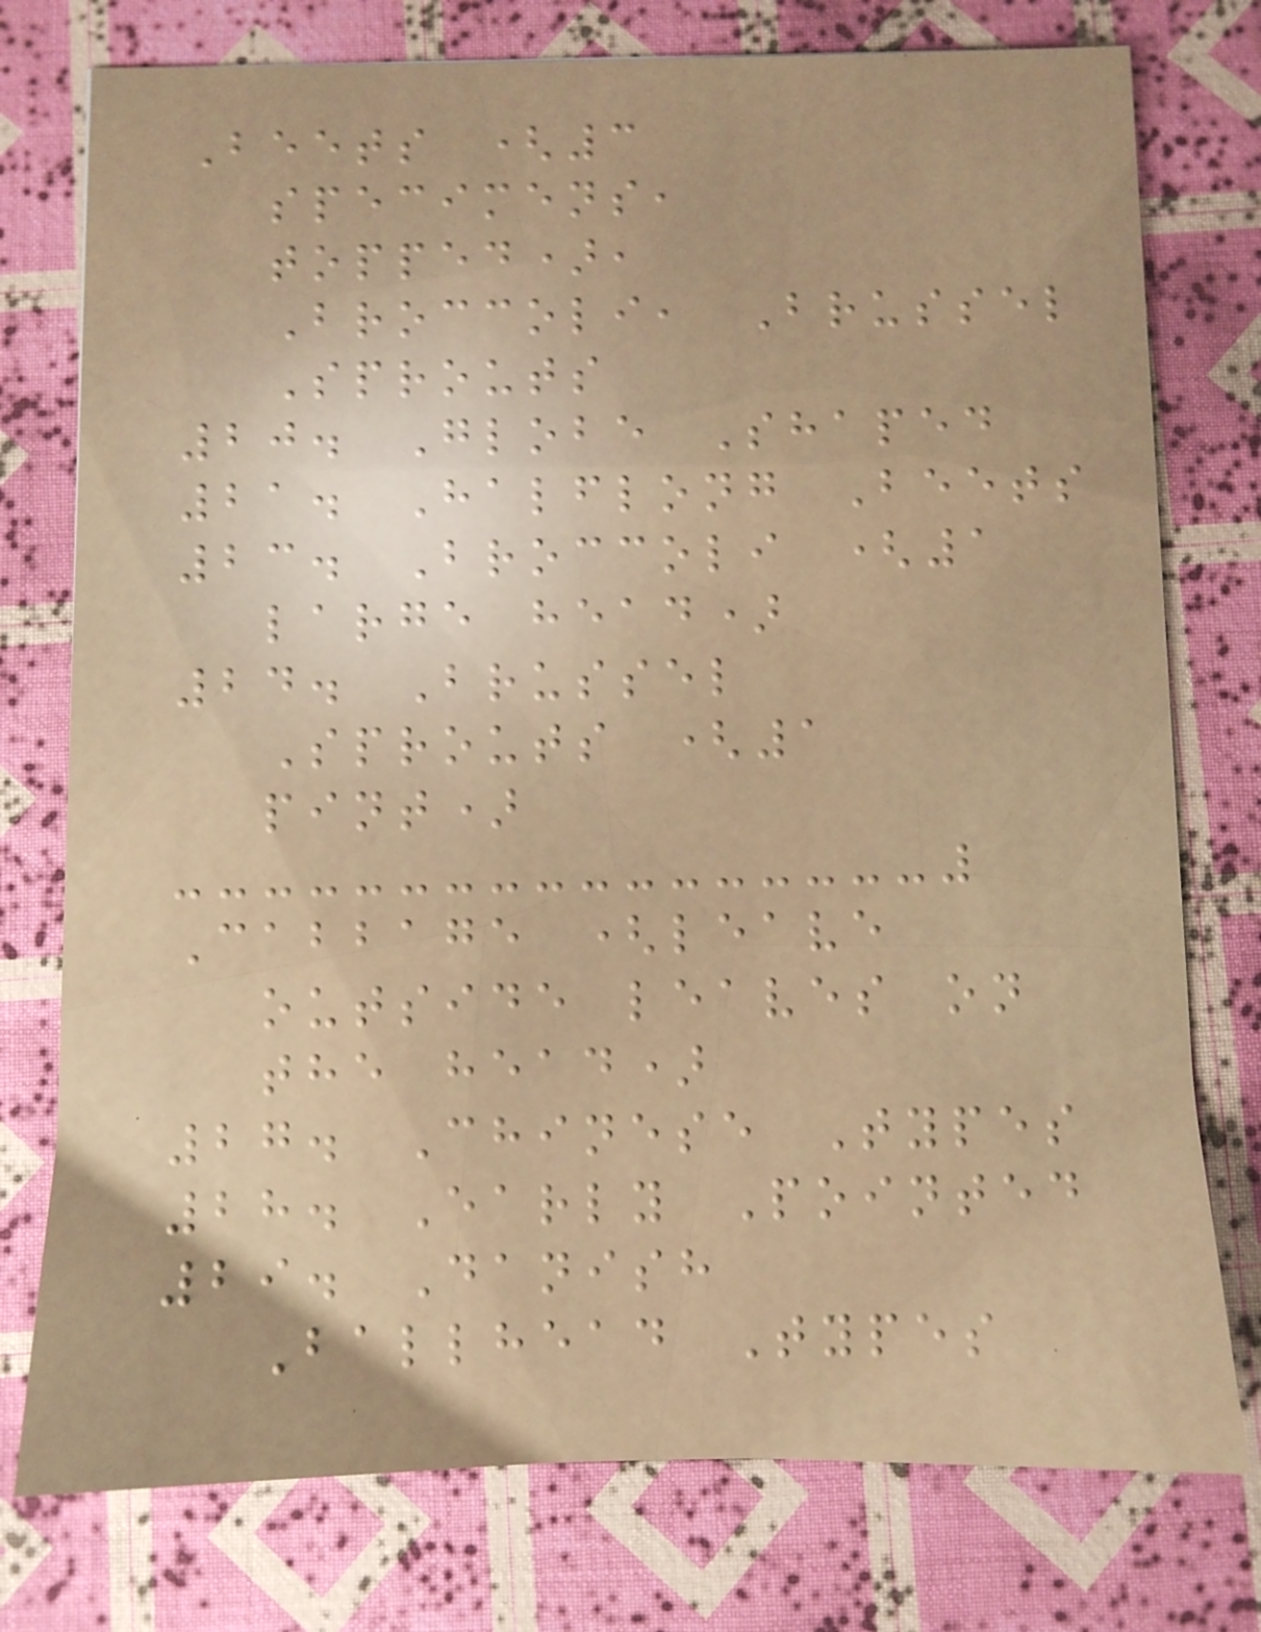Beets (3
specimens,
topped),
Broccoli, Brussel
Sprouts
20. Globe Shaped
21. Halflong Beets
23. Broccoli (1
large head)
24. Brussel
Sprouts (1
pint)
Cabbage (leave
outside leaves on
the head)
27. Chinese Types
28. Early Pointed
29. Danish
Ballhead Types
